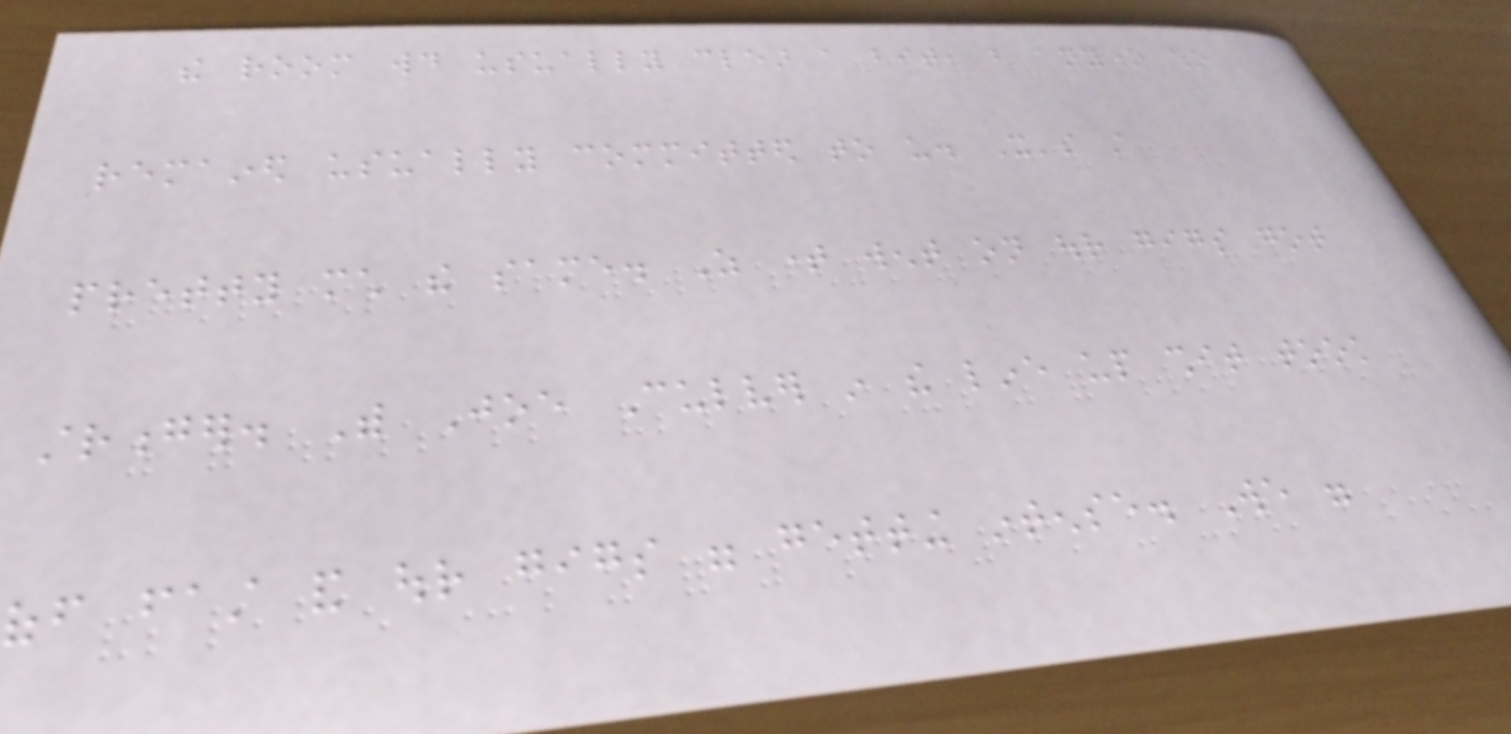the room would usually clear a bit, but anyone who
remained usually committed to us. It's still
pretty much the same. As time went on our gigs got
stronger. With Joe Culver in the line up shit took
off fast and our gigs were getting intense. We were
